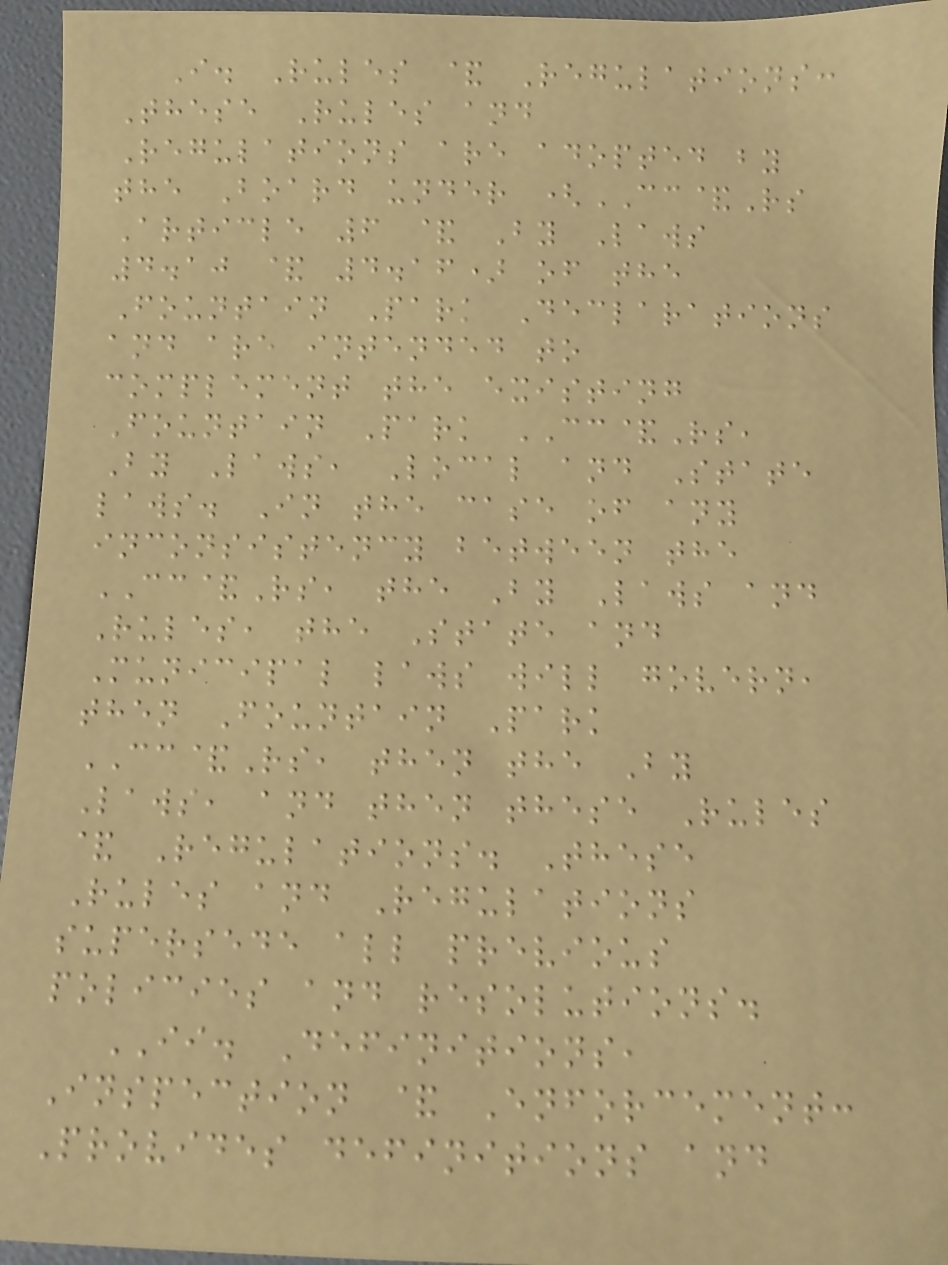I. Rules & Regulations:
These Rules and
Regulations are adopted by
the Board under (CC&Rs
Article 6 & By Laws
4.10 & 4.16) of the
Fountain Park Declarations
and are intended to
complement the existing
Fountain Park CC&Rs,
By Laws, Local and State
laws. In the case of any
inconsistency between the
CC&Rs, the By Laws and
Rules, the State and
Municipal laws will govern,
then Fountain Park
CC&Rs, then the By
Laws, and then these Rules
& Regulations. These
Rules and Regulations
supersede all previous
policies and resolutions.
II. Definitions,
Inspection & Enforcement:
Provides definitions and
